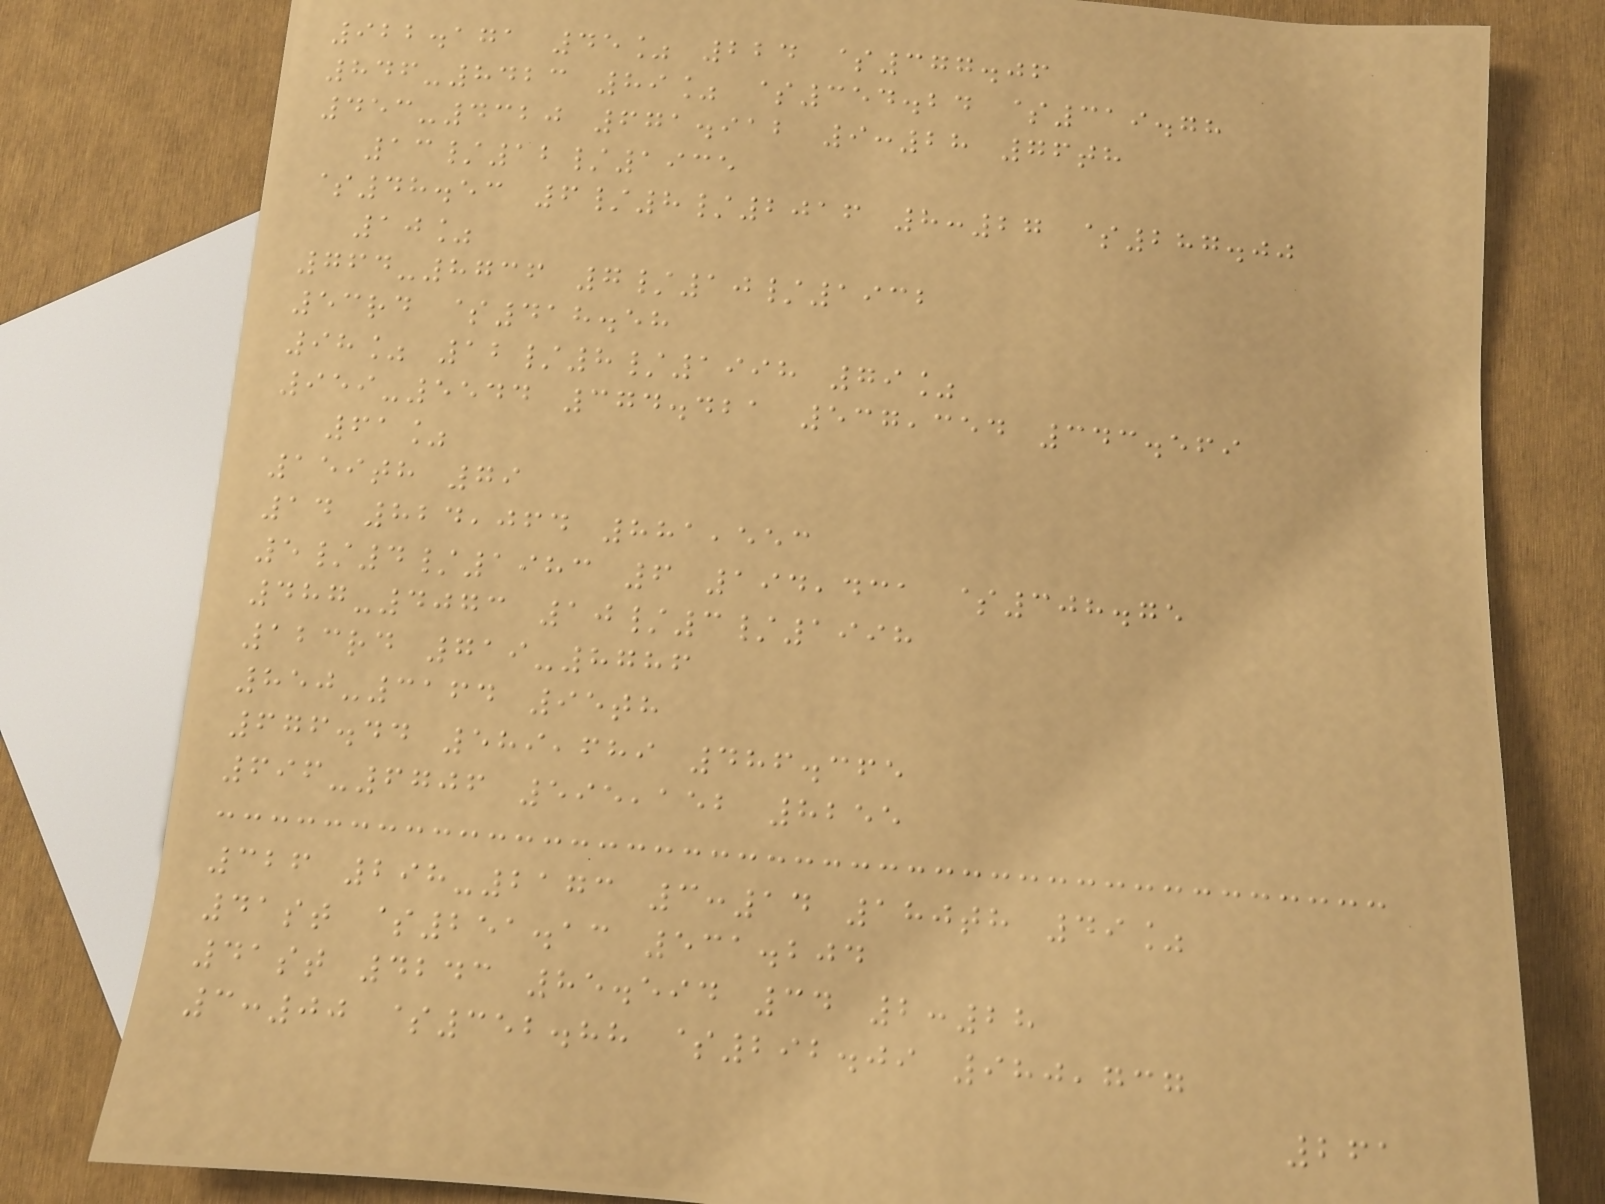922.171 45% 224 $377.06
846-8423 89% $354.24 $319.78
453-4320 671.912 9:28 76th
13/12/1935
$48.53 6/8/2016 8:27 $287.00
10%
764-8736 7/10/1932
53rd $418.58
98% 12/8/1998 79%
959-5544 374.421 537,354 343.569
61%
159th 79
14 824,064 881,553
5/4/1983 6 194,431 $308.75
487-4073 10/3/1998
123rd 719-8786
850-3164 95th
676.44 589,689 486.365
696-6706 595,152 8255
326 298-2173 3:14 180th 49%
41st $251.13 531.204
41st 4243 85.594 34 2:28
3:00 $352.88 $292.09 980,737
261
